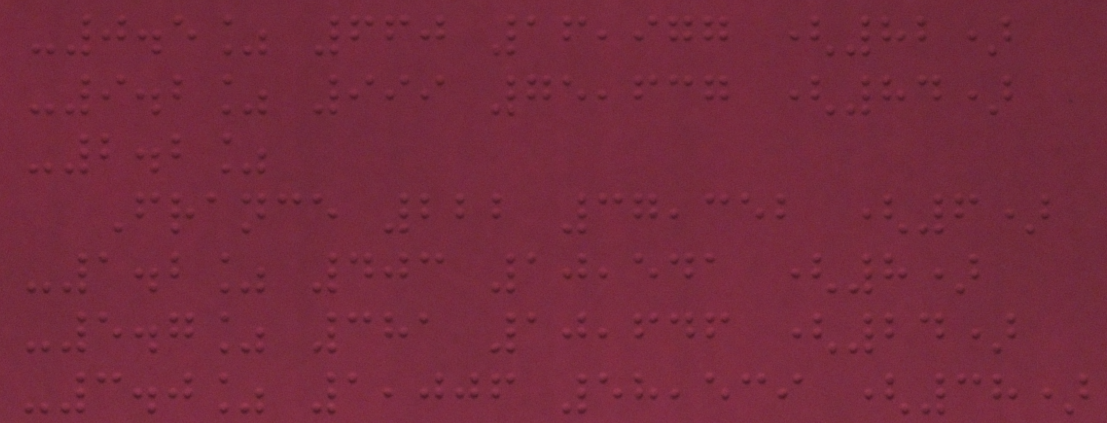-0.5% 660 16,977 (82)
-9.2% 999 75,637 (84)
-2.2%
France 222 37,352 (6)
-1.2% 403 10,541 (8)
-5.7% 381 10,646 (24)
-3.0% 1,006 58,539 (38)
